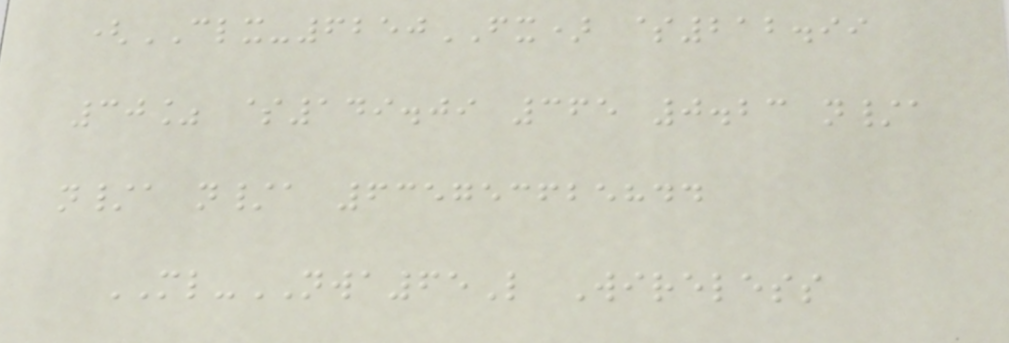(CLX-6250FX) $212.99
30% $149.09 365 0.23 n/a
n/a n/a 635753625844
ML-NWA65L Wireless
